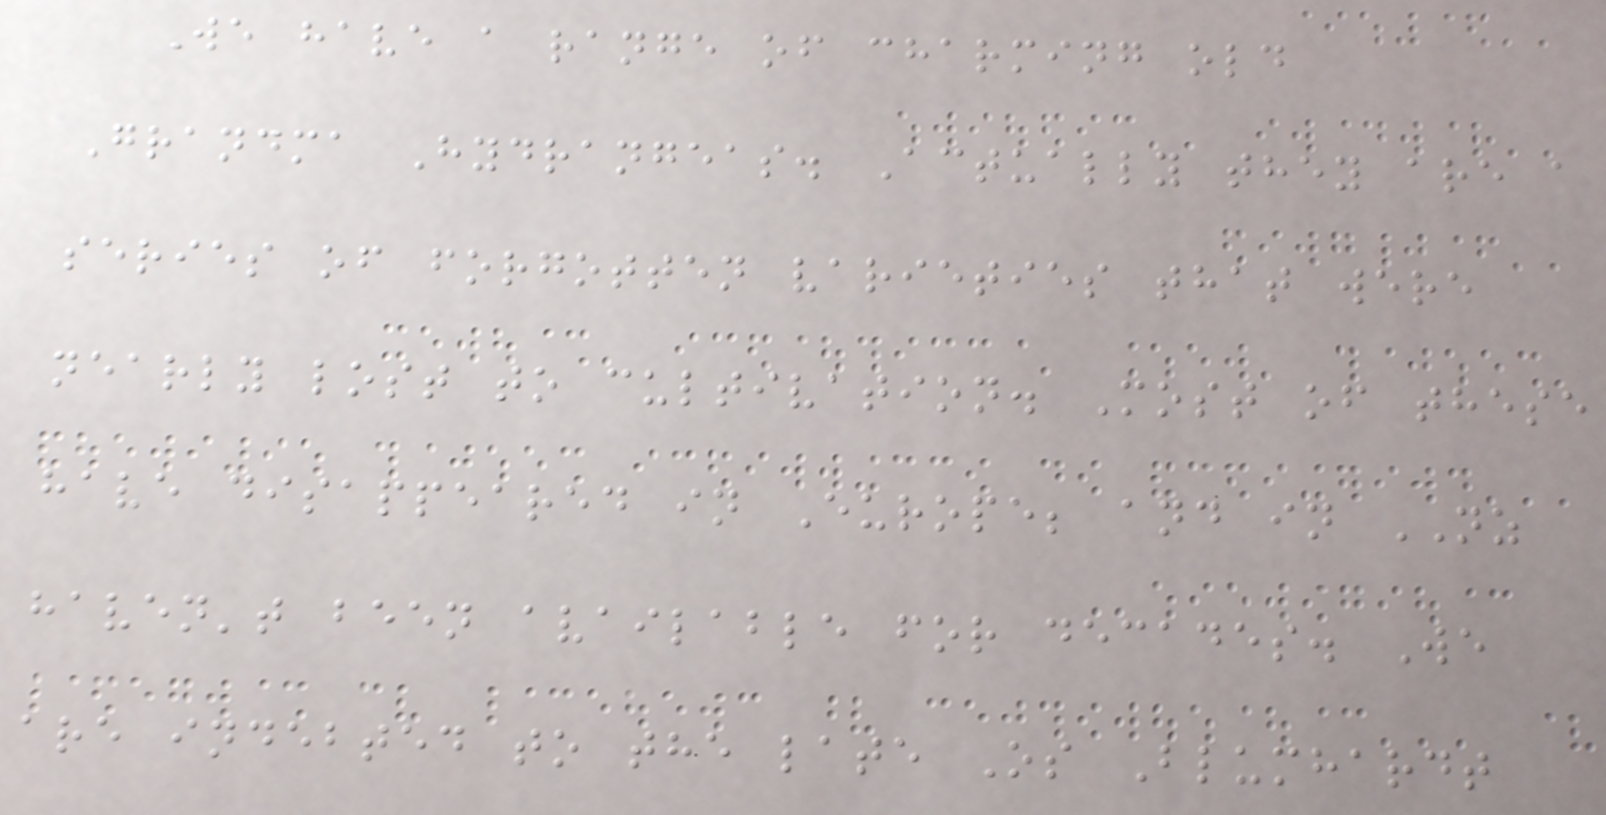We have a range of charming old
Grandma Hydrangeas. Actually they are a
series of forgotten varieties that were
nearly lost to cultivation. Most of these
have disappeared in Europe; and in NZ
haven't been available for decades. We
are indebted to the late Os Blumhardt
